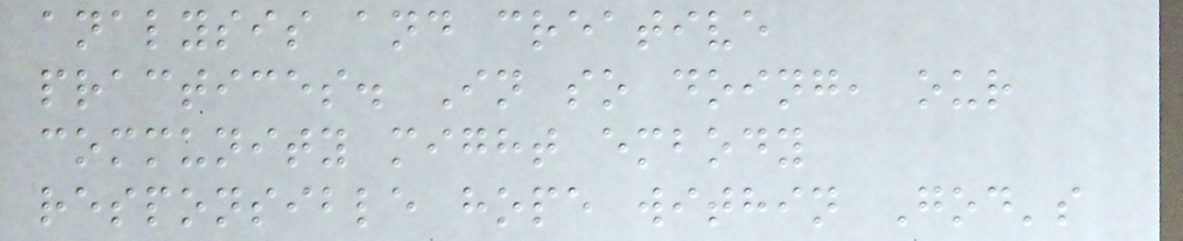analysis and creative
practices. In so doing, our
community might embody
responsible hope within God's
